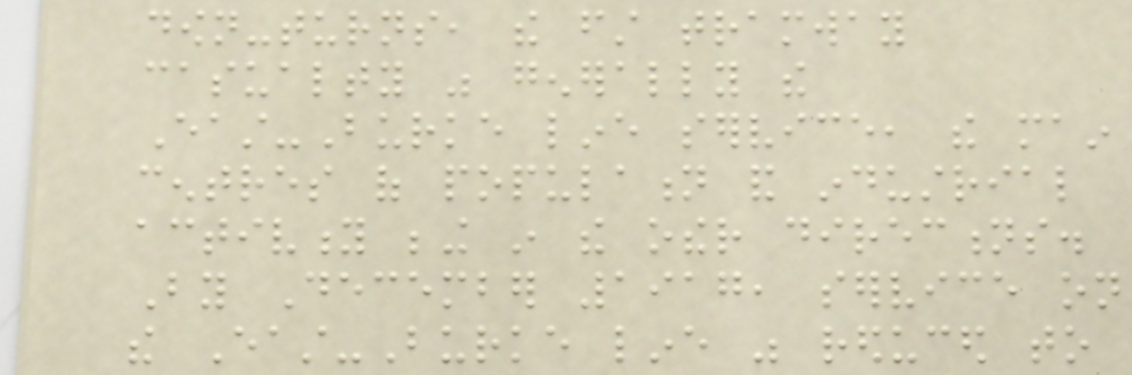down-turns, the first tramway
casualty was generally the
East-Burke line service, the main
centres of population and industrial
activity being in the other directions.
By December 1917, service on
the East-Burke line was reduced to
